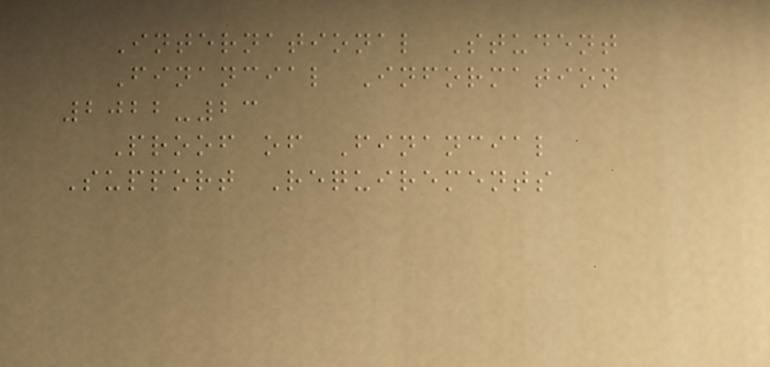International Student
Financial Information
2022-23
Proof of Financial
Support Requirements
